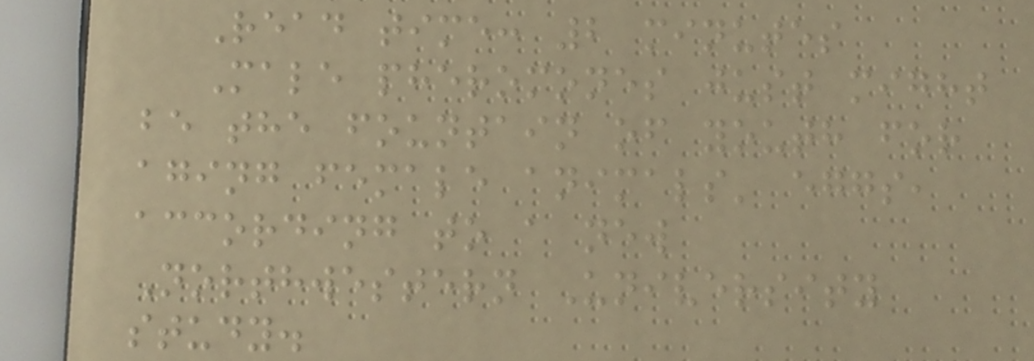Read time: 2 minutes
Male pheromones just might
be the fountain of youth for
aging female animals' eggs,
according to a new
Northwestern University
study.
